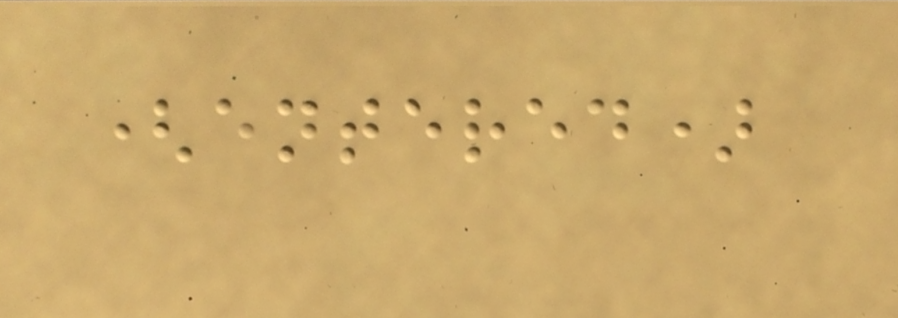(entered)
